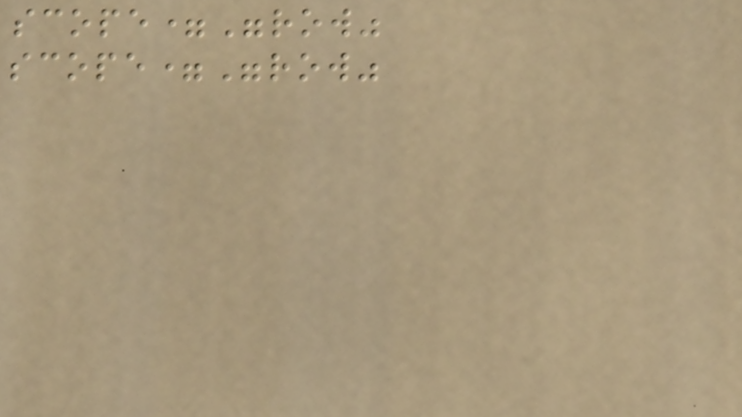scope="row"
scope="row"
